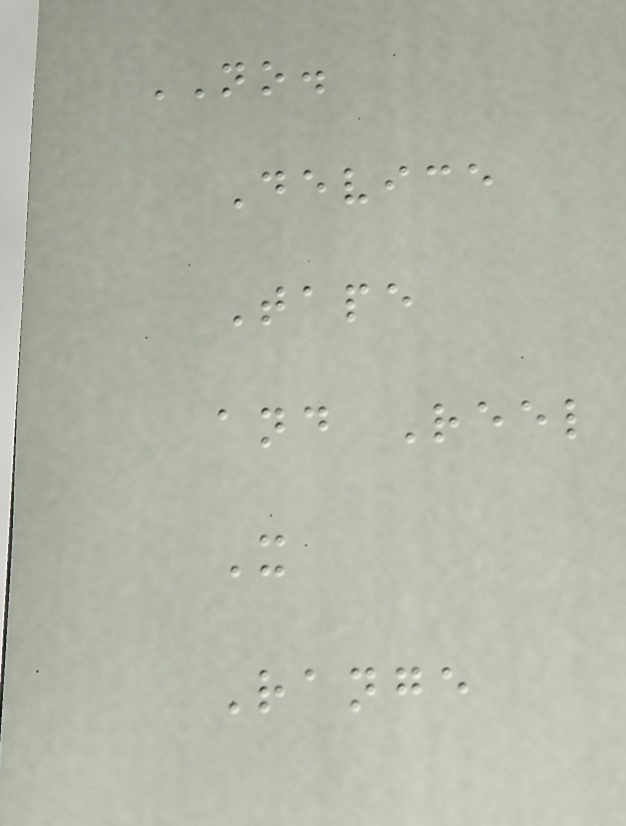NO.
Device
Tape
and Reel
X
Range
